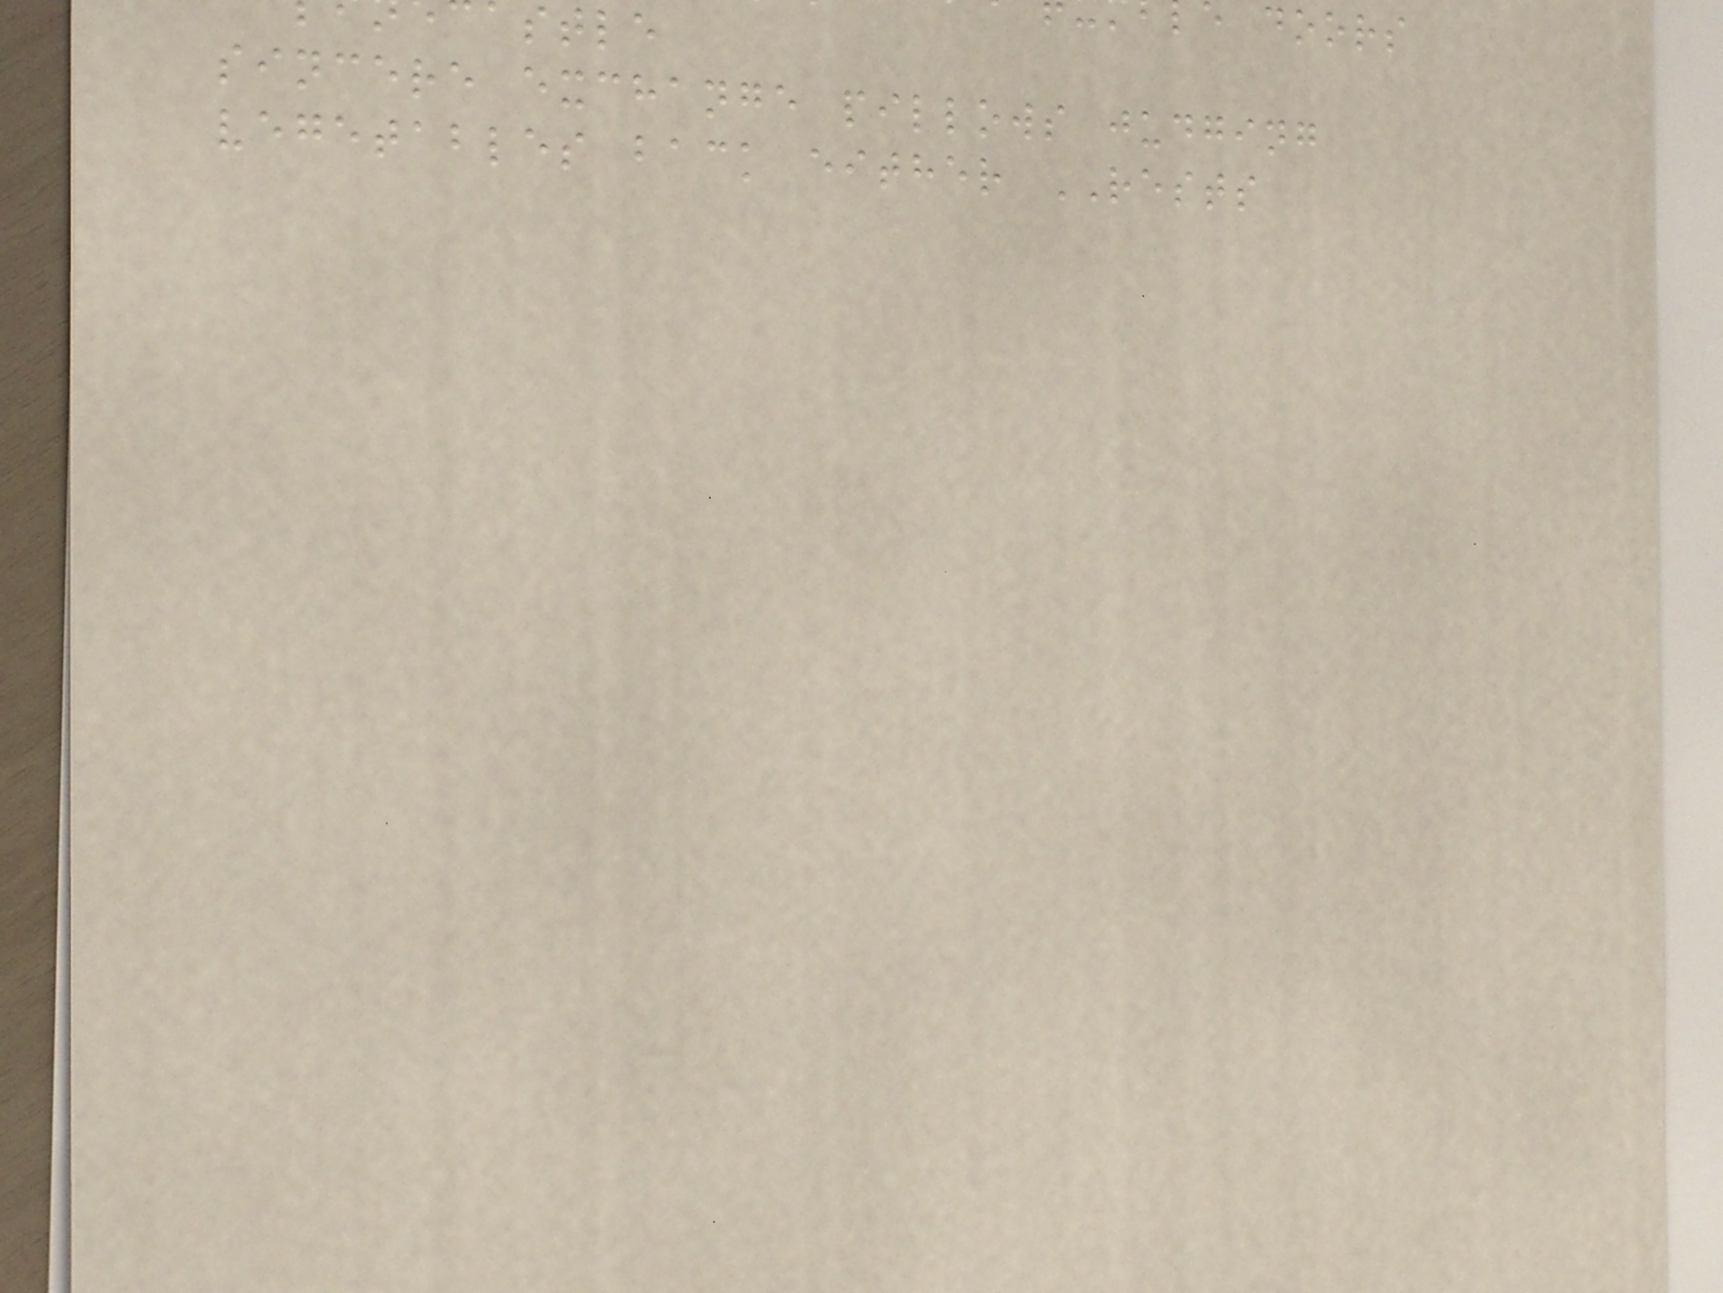astle
sincere exchange pillows judging
vegetables back either RESTS
